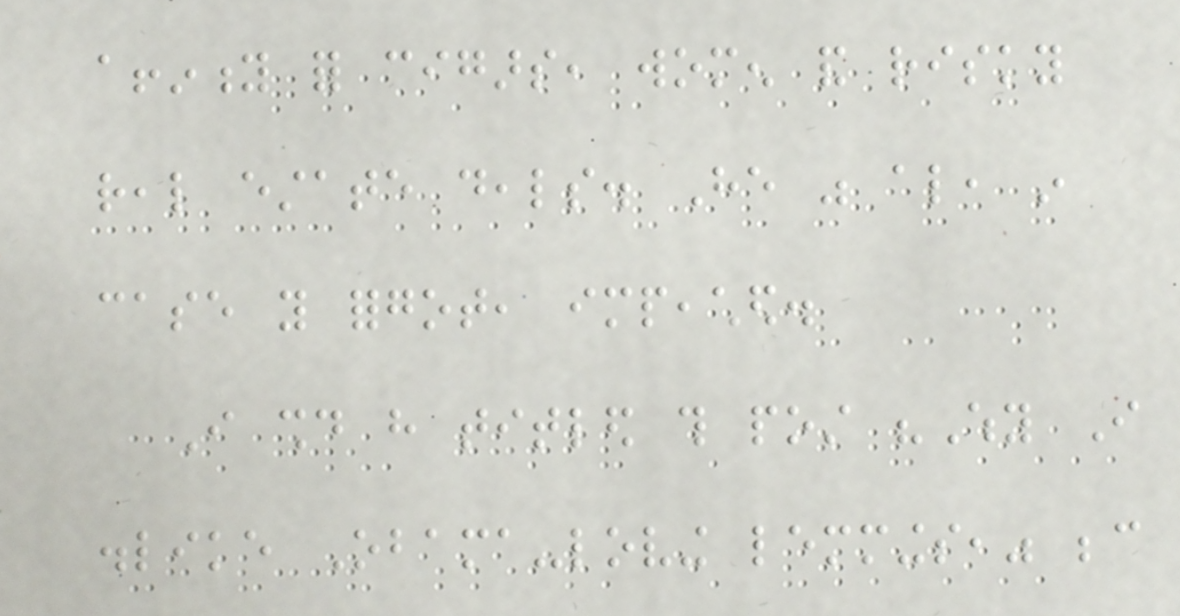affinity for cigars, women and risky
real estate deals. He was also, in
case you forgot, impeached.
I should have titled this post "Why I
dislike Obama-loving lemmings," because
